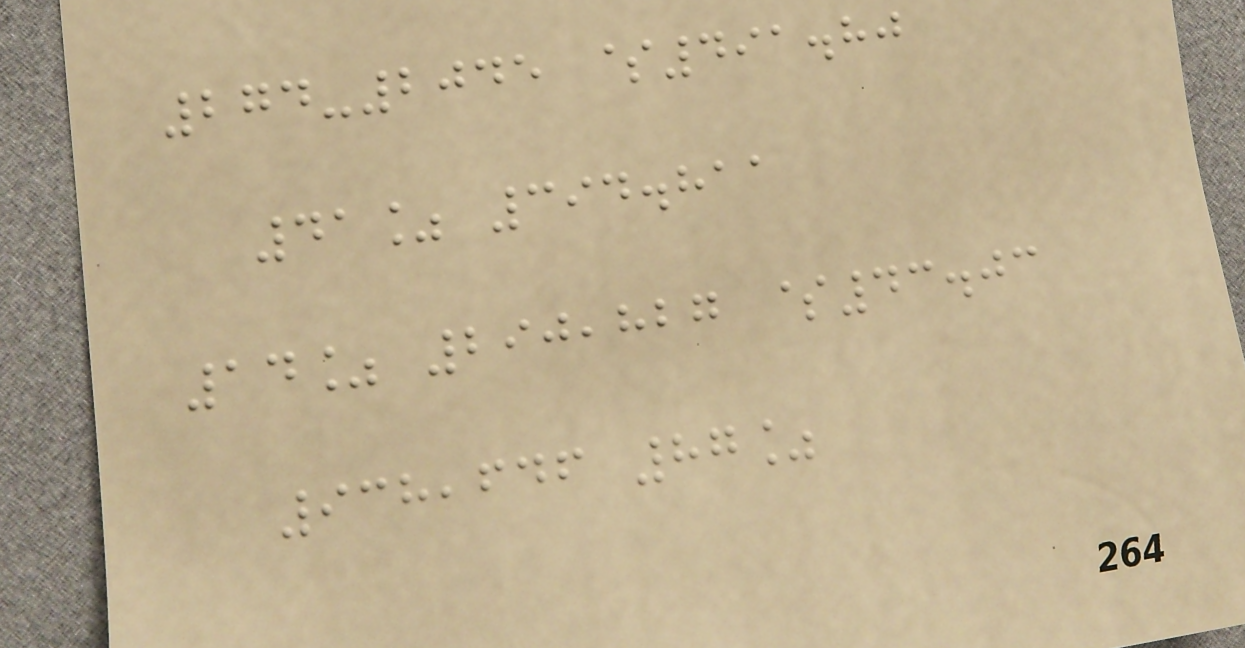274-2045 $491.80
41% 394.811
14% 290,827 $43.03
938,646 87%
